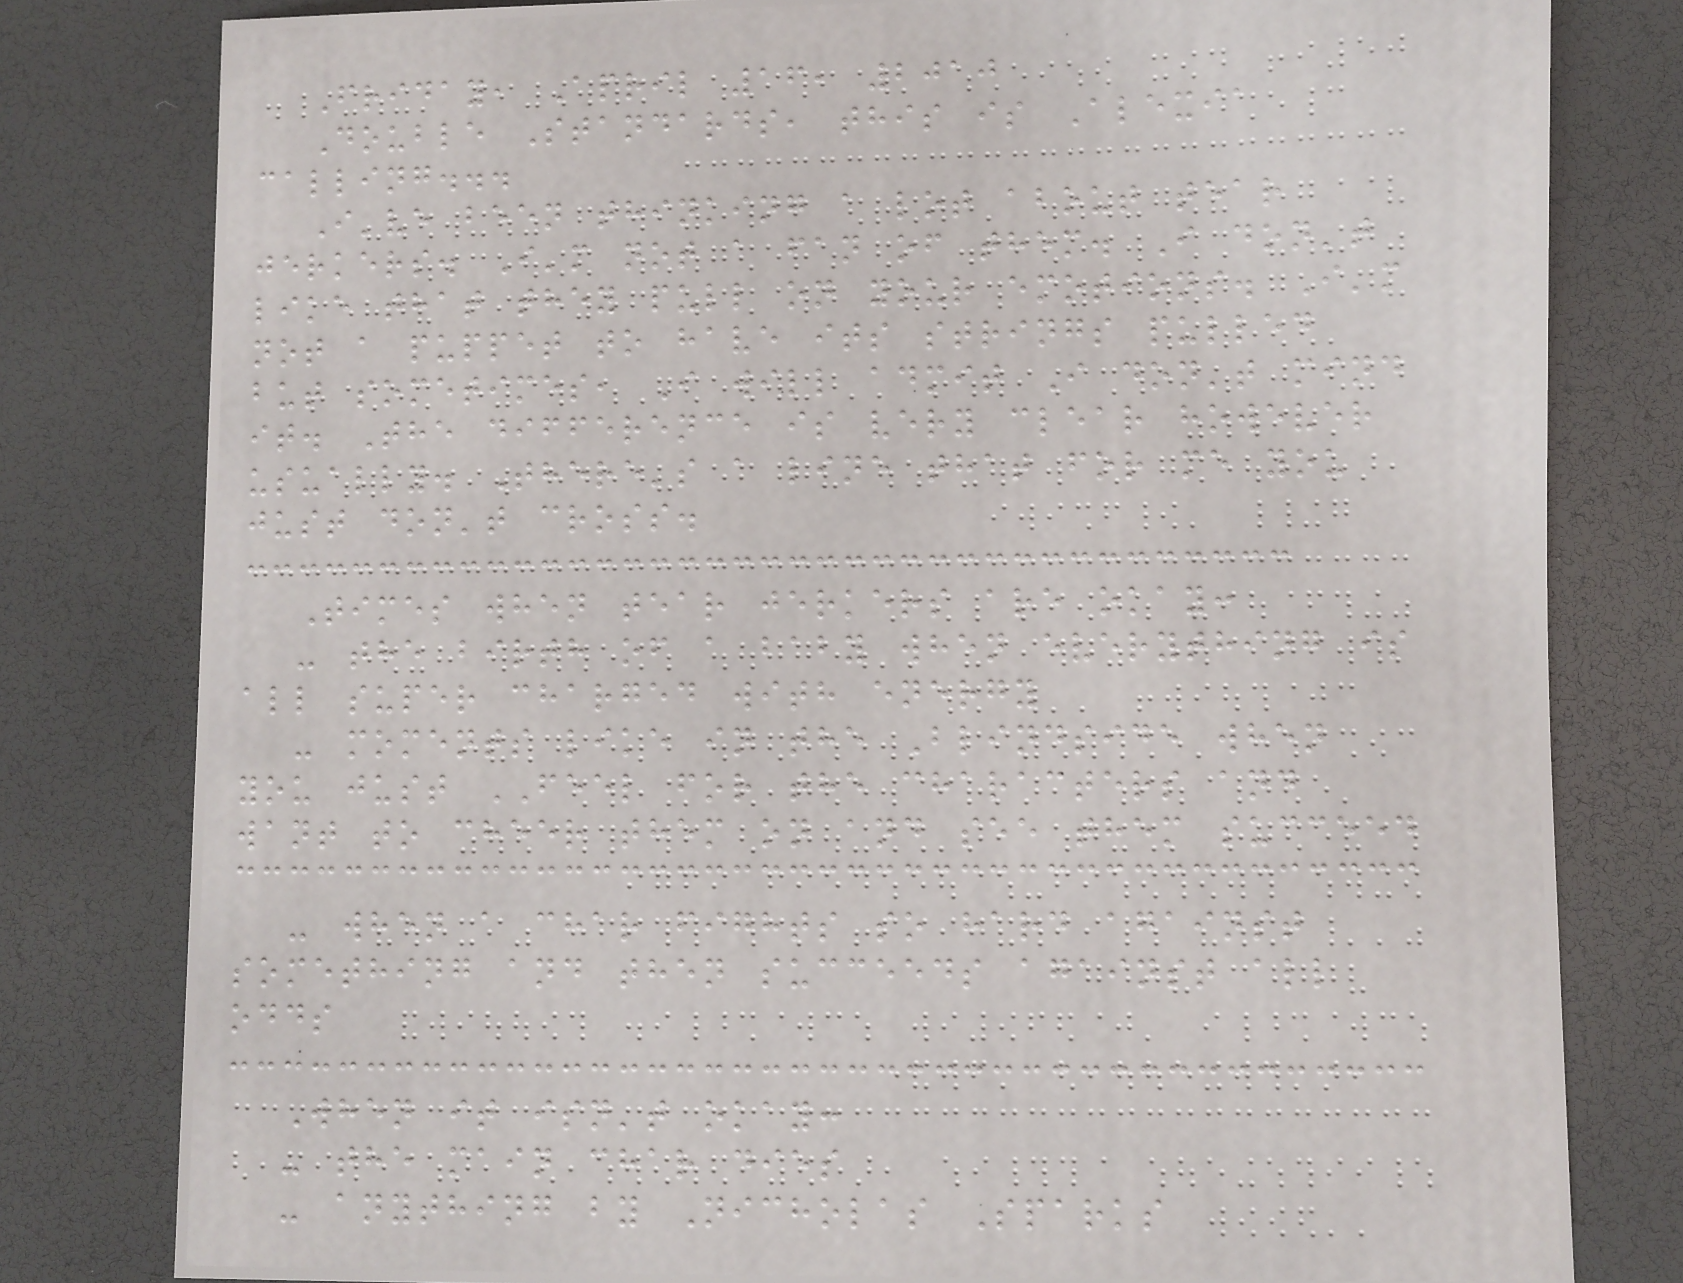Friday, April 16, 2010
Double Standards, this is Alexia
calling...
I've been thinking a lot about tear
jerkers. I'm not a fan of them. I don't
like that they pull on your emotions. I'm
not a puppet to have its strings pulled
but sometimes, I will admit I don't mind
it. The difference is very clear however
usually. There's a line that for me you
just don't cross.
Times when tear jerkers are okay:
- the birth of a baby when everything is
all super charged with energy
- moments like in the Blindside when
you just FEEL for the characters and
want to cheer them on and see them succeed
- when a char fights so hard against
something and then succeeds against all
odds
When it isn't okay:
- the main char dies
- anything by Nicholas Sparks
